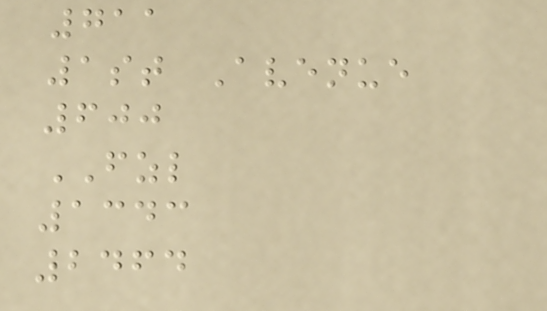711
1st Avenue
600
FZL
1343
2464
